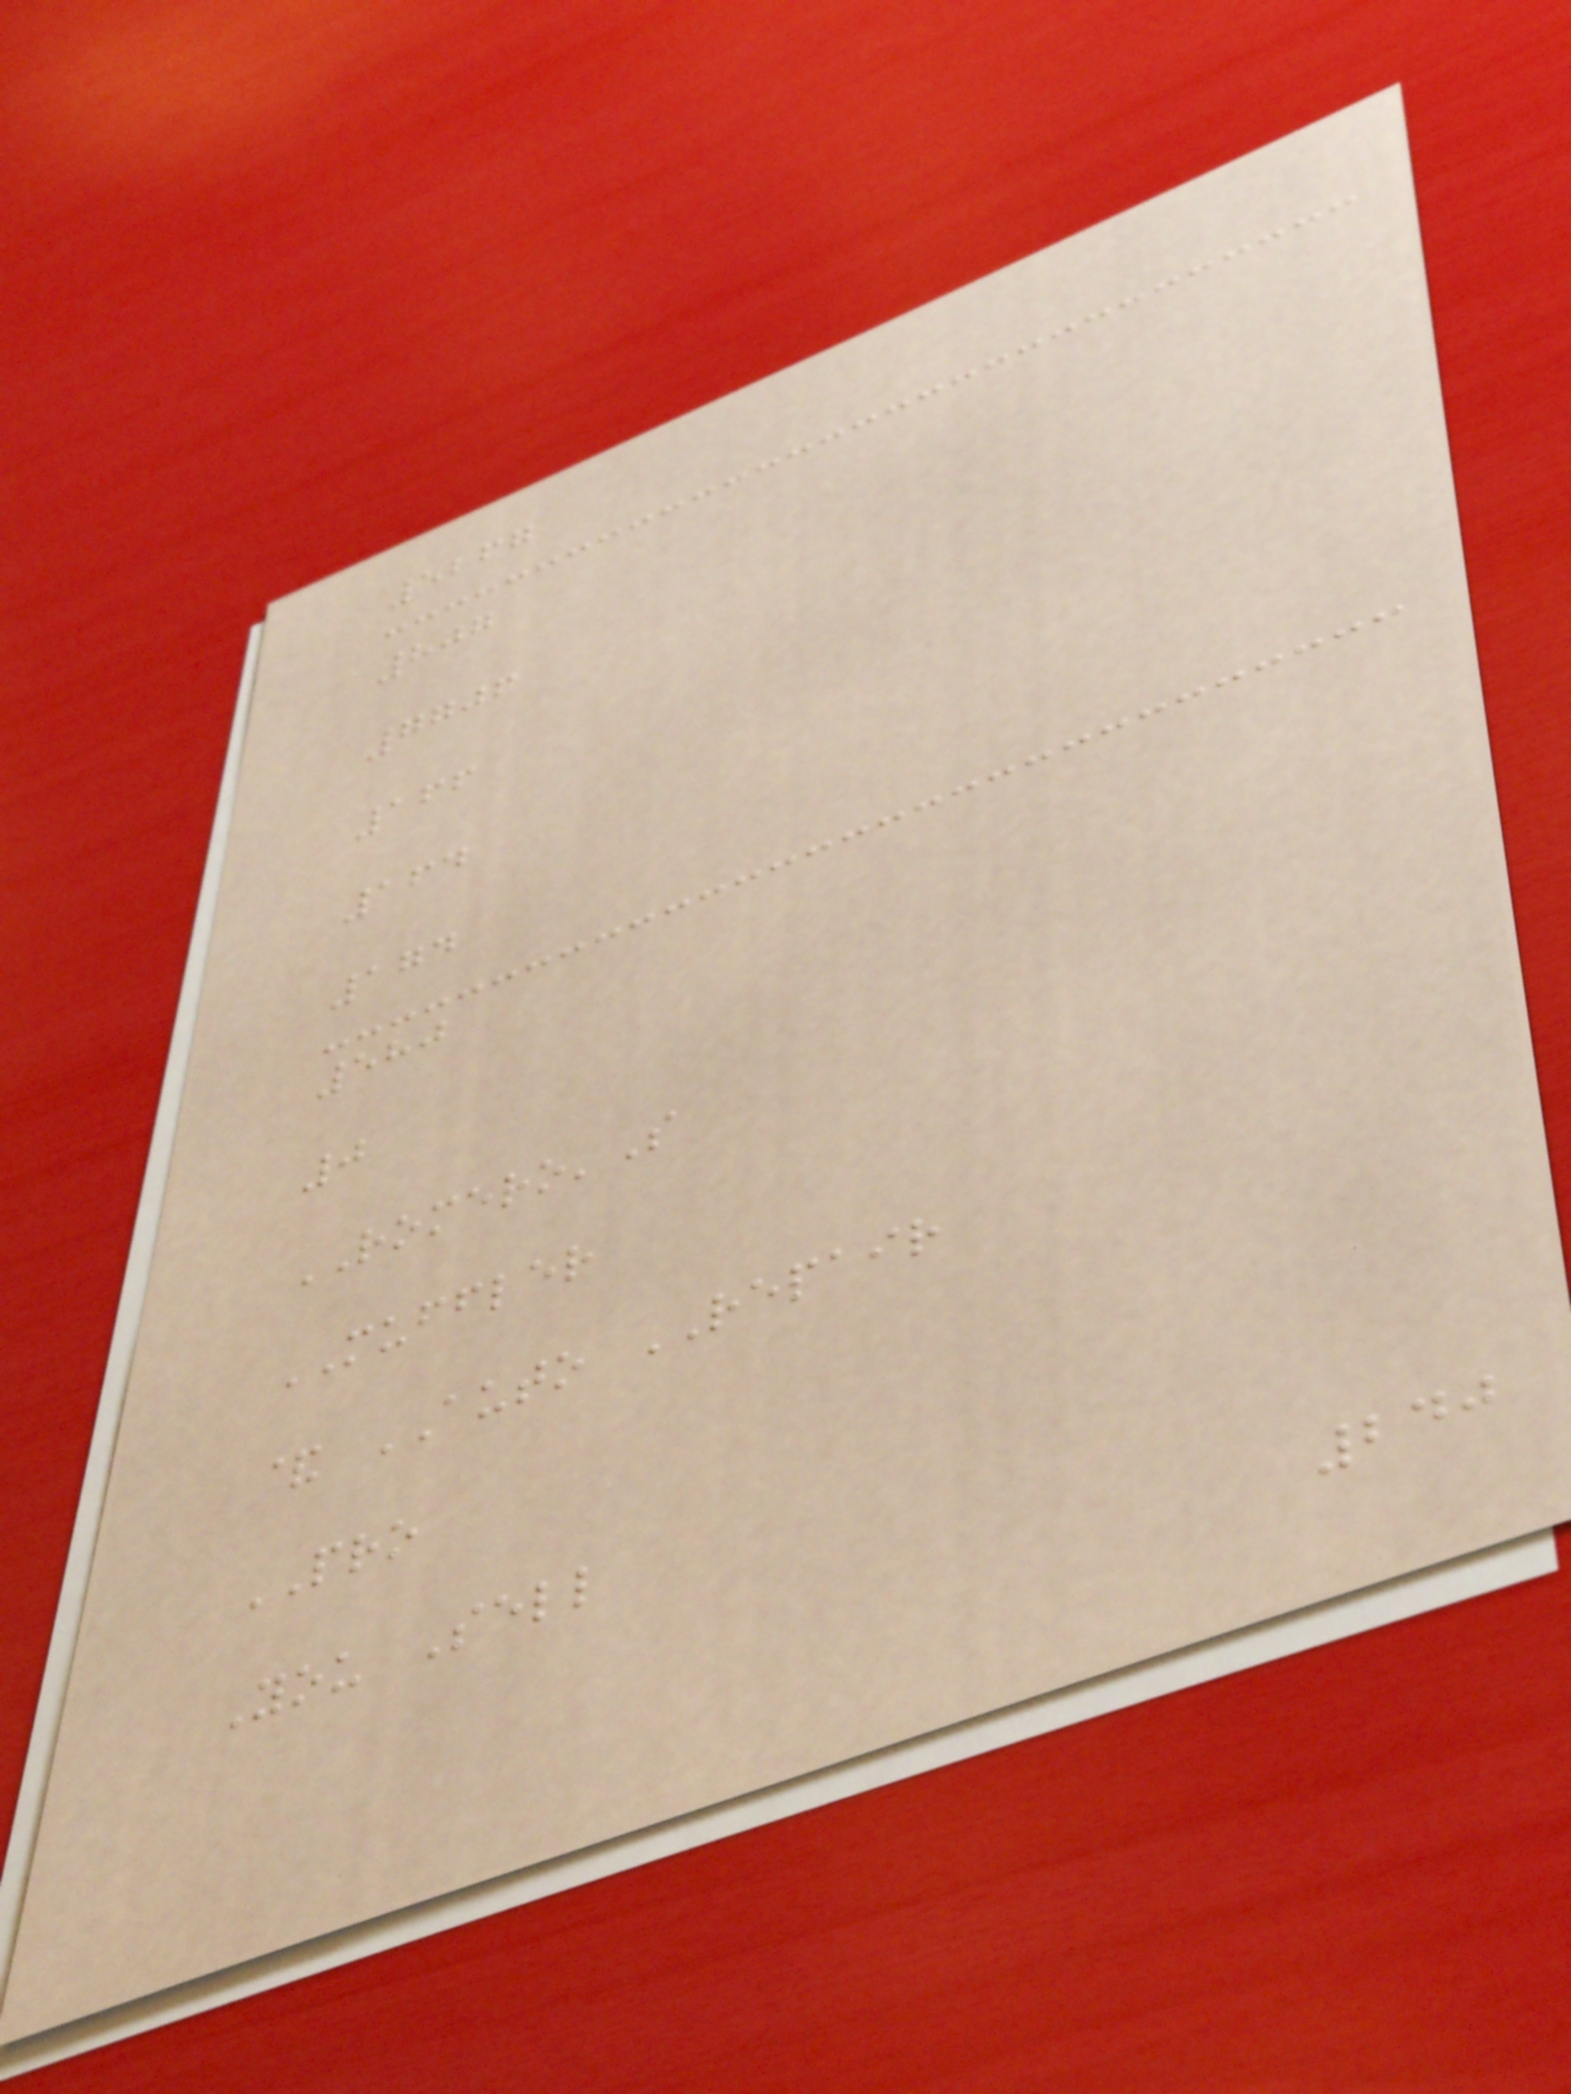5267
807
7706
166
164
174
580
0
ROMERO'S
MUFFLER
& AUTO REPAIR
PRO
You Sell
240
